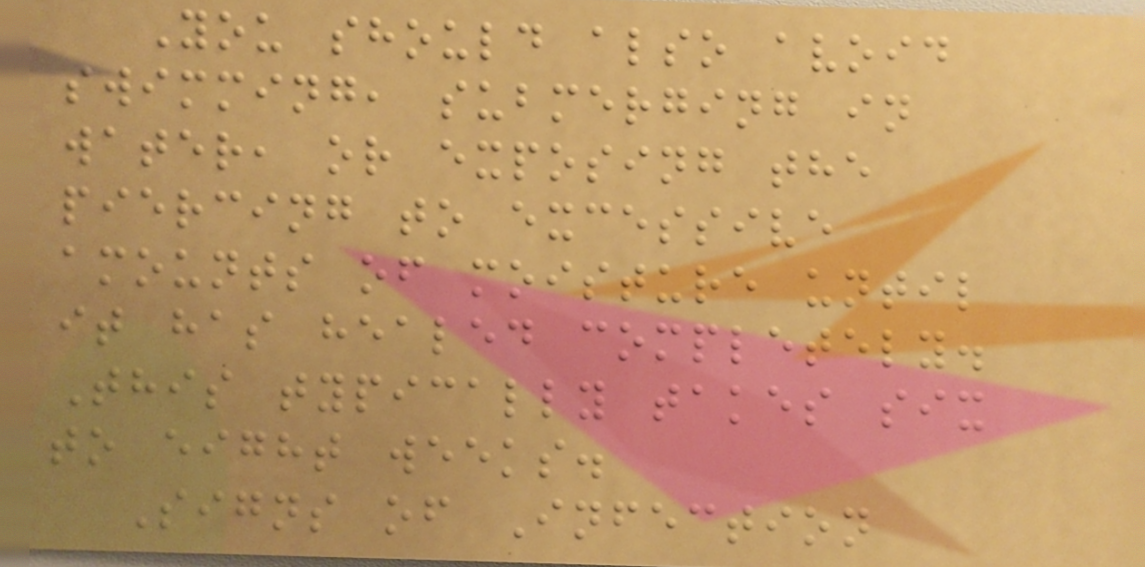You should also avoid
swimming, submerging in
water, or exposing the
piercing to excessive
amounts of moisture until
it has healed completely.
This typically takes six
to eight weeks.
Signs of Infection
